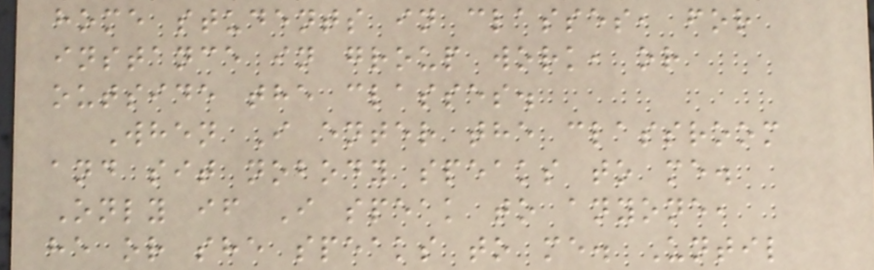home students in classes, for
instance in group work, or
outside the classes.
When I enter the classroom
and sit nobody speaks to me.
Only if I speak to anyone,
he or she speaks to me. Until
